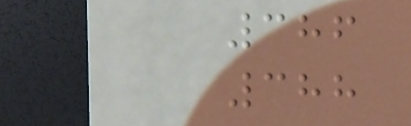386
388
